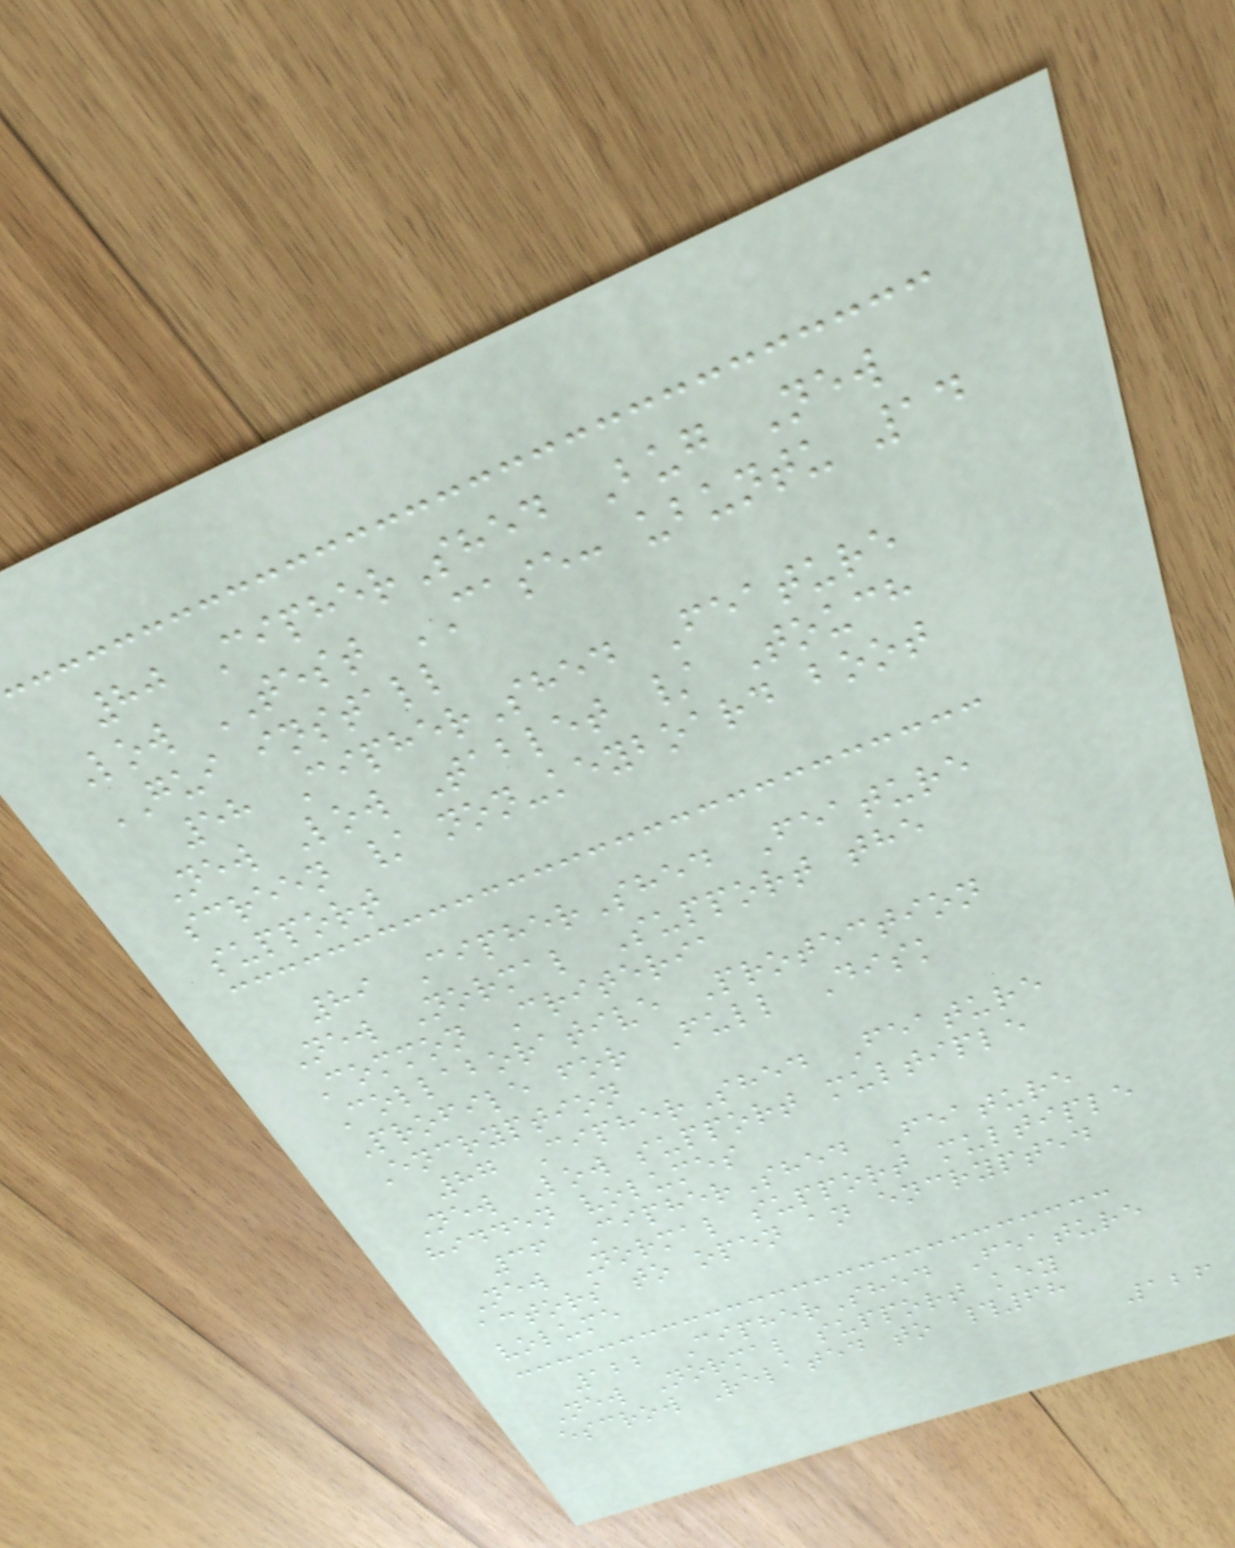80 CipherShed Bug New
Low TEST CASE: ubuntu 14
GUI install
58 CipherShed Feature
New Low Tablet / Touch
screen / non-keyboard boot
support
89 CipherShed Feature
New Normal Support the
Common Criteria
Collaborative Protection
Profile for Full Disk
Encryption
87 CipherShed Feature
New Low support multiple
hidden volumes
36 CipherShed Feature
New Normal support multiple
actors to open an encrypted
volume
122 CipherShed Feature
New Normal support key
escrow Related to #68
126
